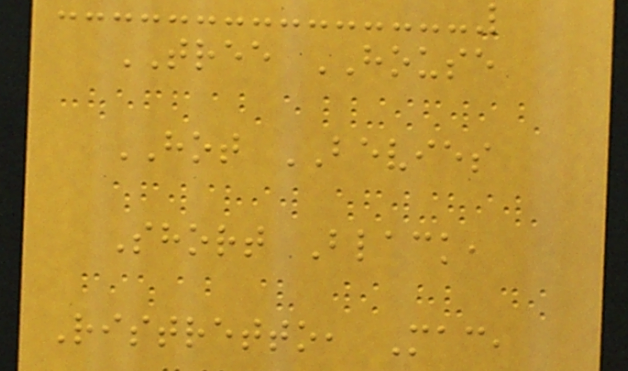TREE HOUSE
HOT BEVIES
Short Black,
Ristretto, Mac,
